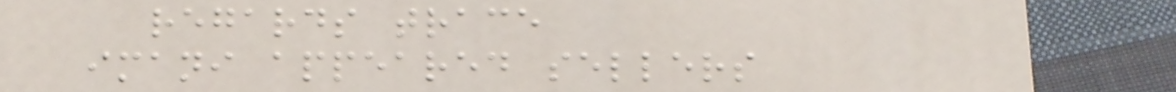regards trace
imani appeared sellers
